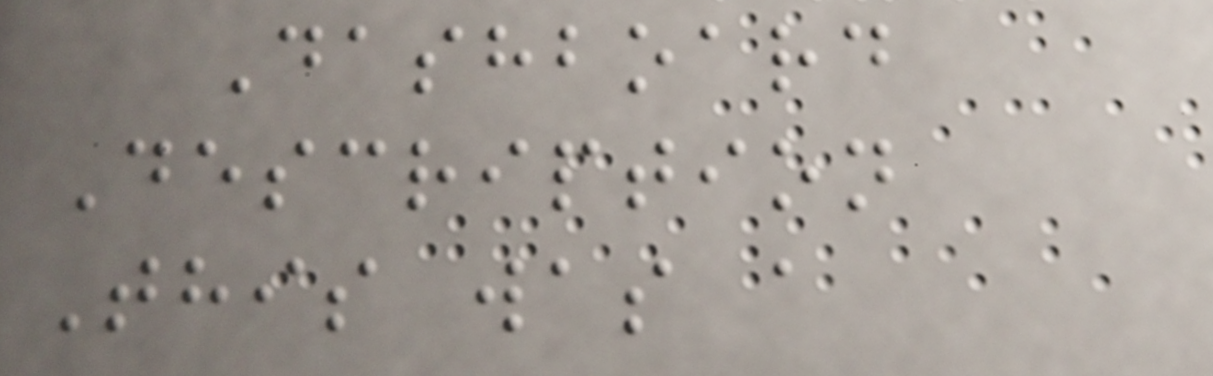Dashboard
Description
This was a
